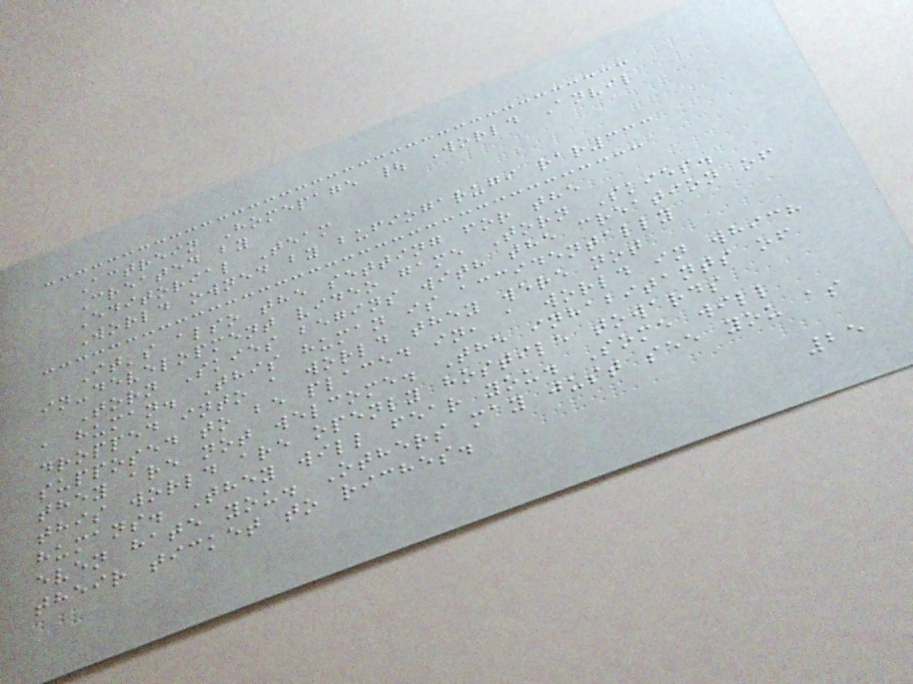Actrein Homepage | World Anvil
Created by
Editorial Team
World owned by bufiogarugi rar333
It's also the setting for the
in-development video game Torn Skies.
Torn Skies begins with the creation of
a human. This human is accidentally
dropped into a world they were not
supposed to be placed in, a world in which
they are not welcome. The inhabitants of
this world are openly hostile towards
humans. They will fear you. Some will
even hate you. Others may just see you as
their ticket to riches.
25
